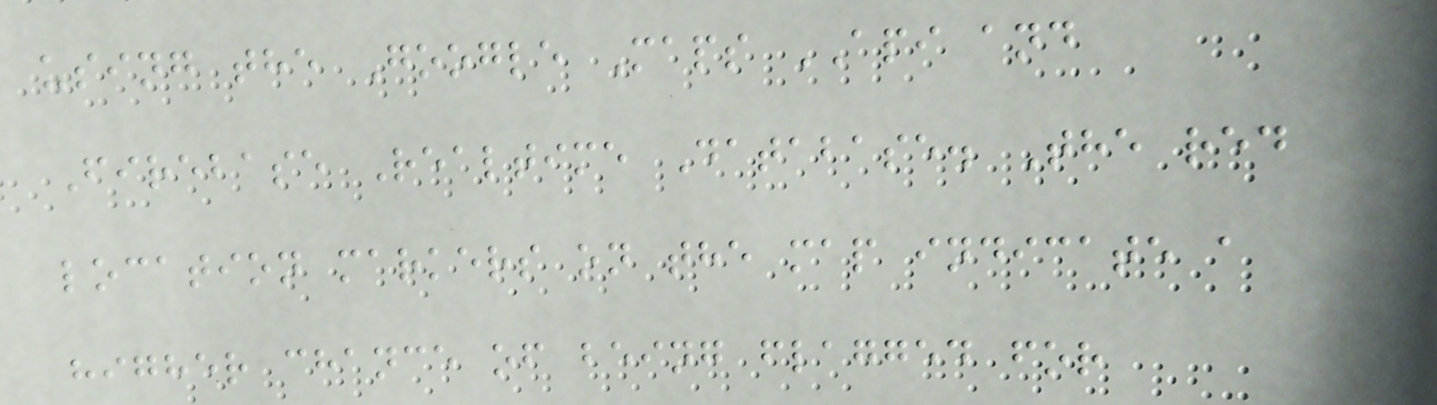using the Google Maps API and
Firebase Realtime Database. The red
location markers on the map indicate a
higher chance of being flagged for
